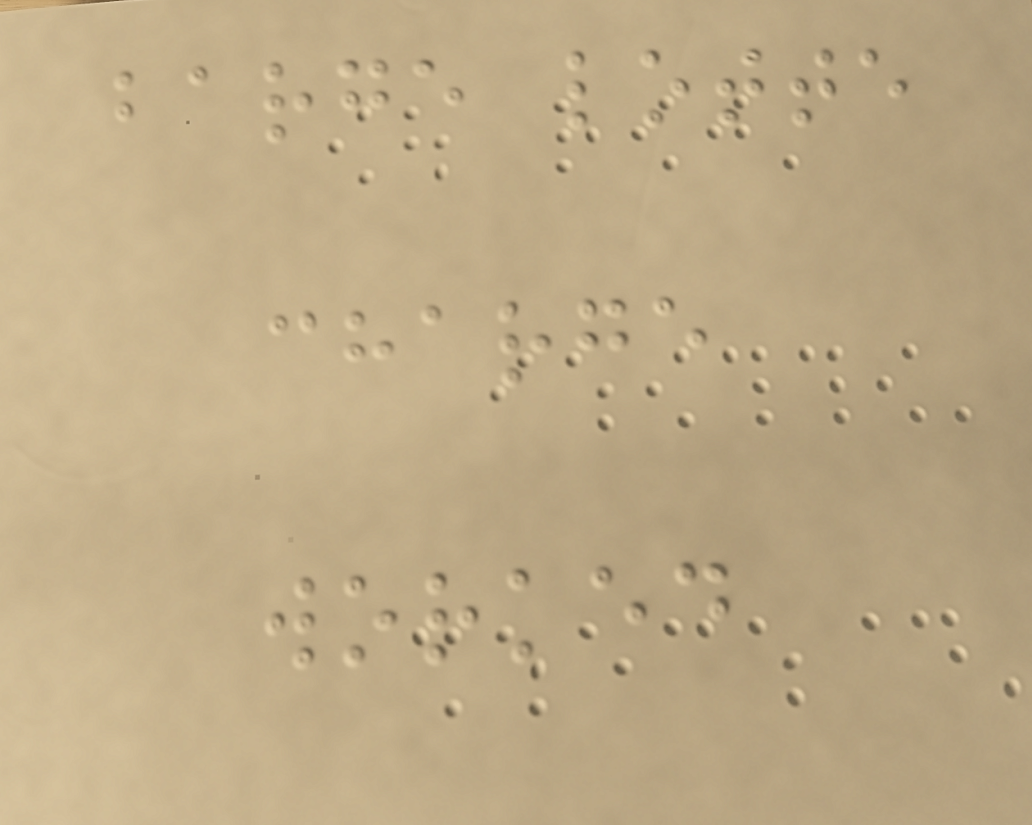barge lotte
charge
worked
